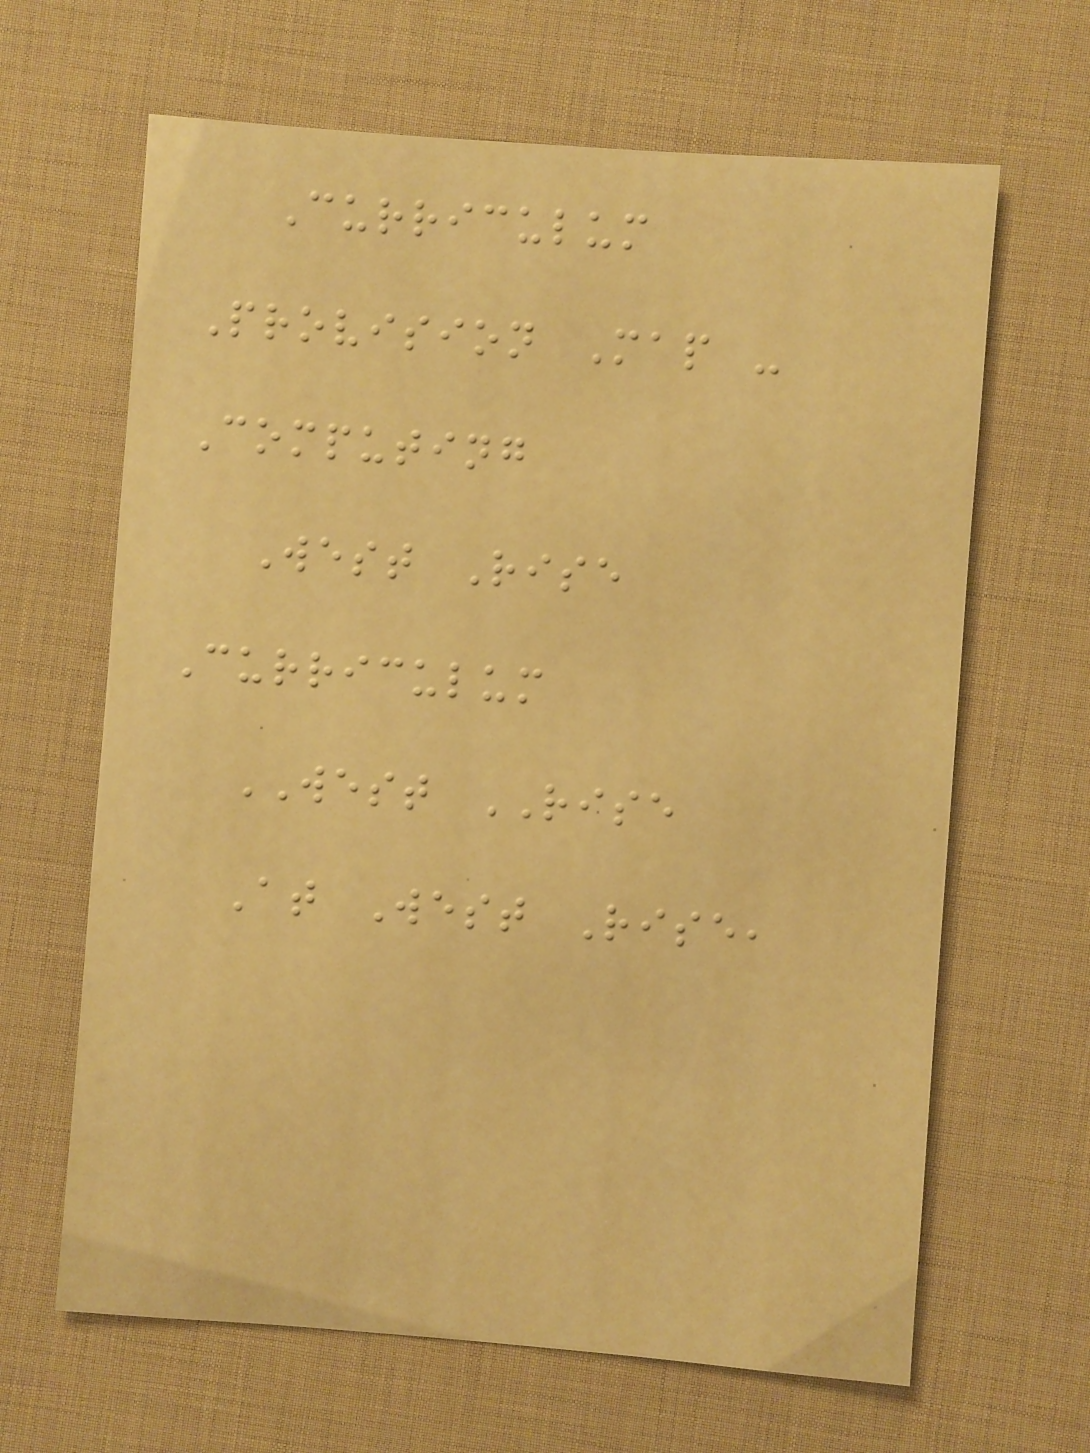Curriculum
Provision Map -
Computing
West Rise
Curriculum
WEST RISE
At West Rise,
